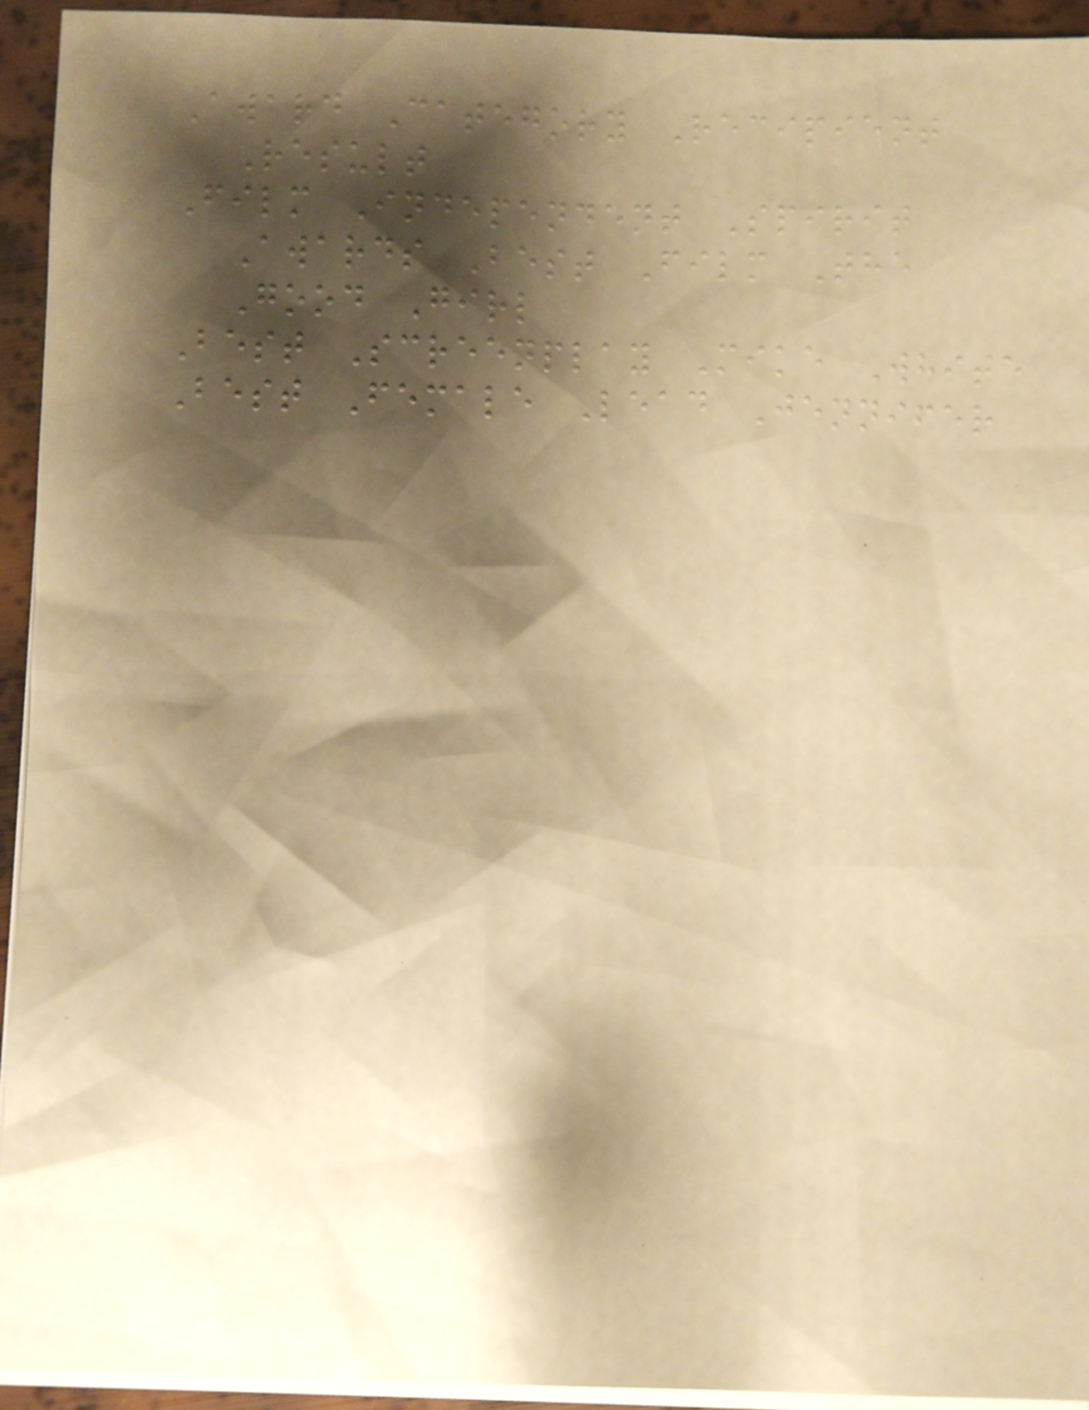Award Category Recipient
Result
Film Independent Spirit
Awards Best Film The
Good Girl
Best Screenplay Mike White
Best Female Lead Jennifer
